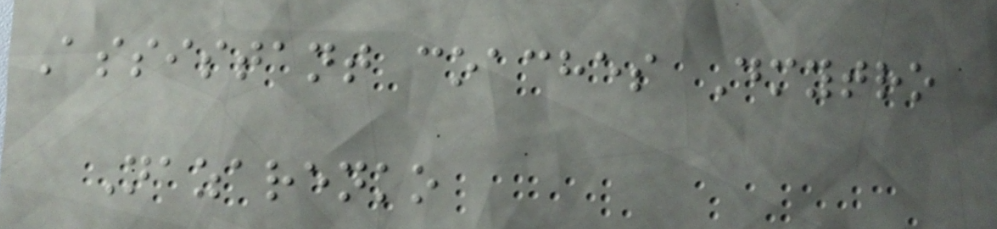Assistant coaches Dmytro
Nazarenko
